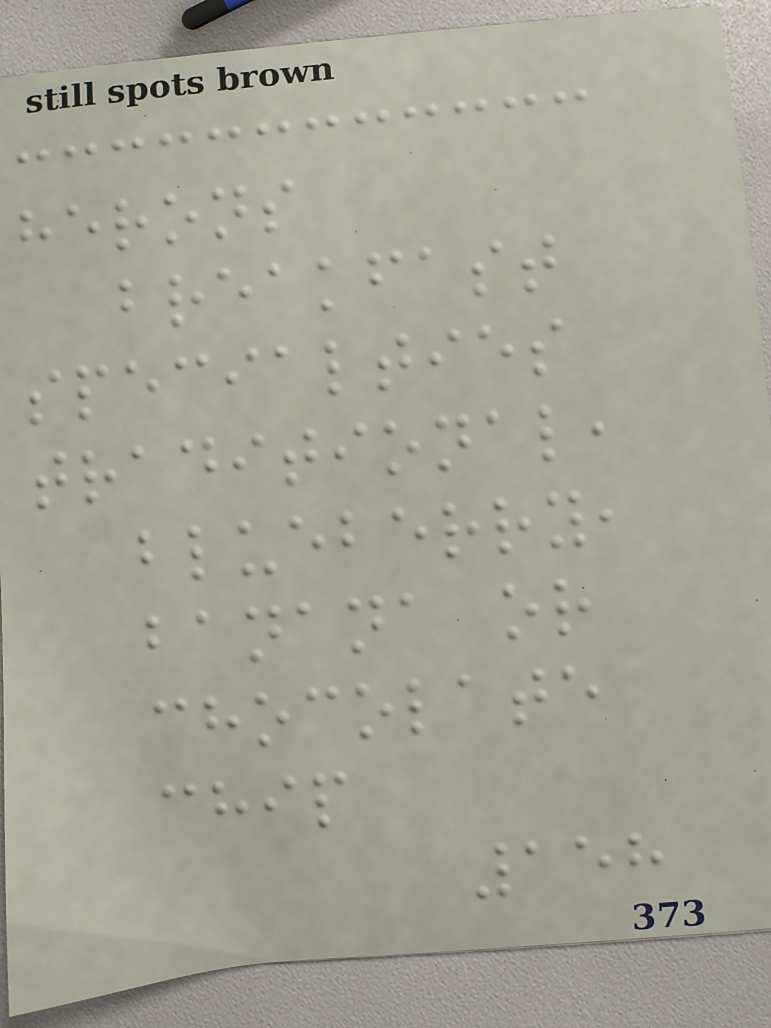herons
breakfast
specialties
traditional,
blueberry,
banana or
chocolate
chip
158
